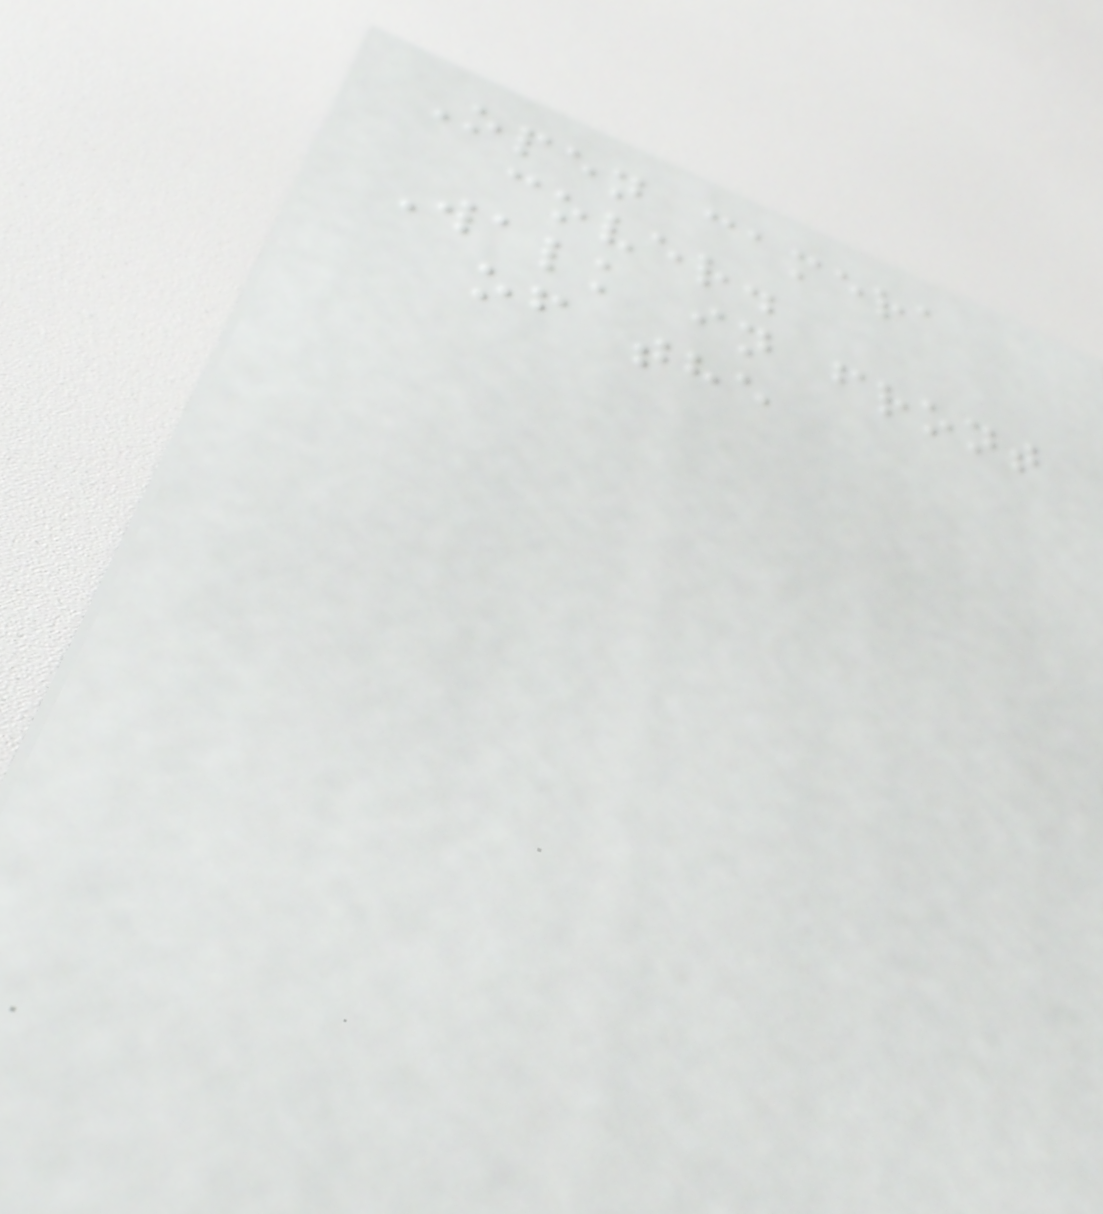Open camera
cover.
Walk in front
of the
